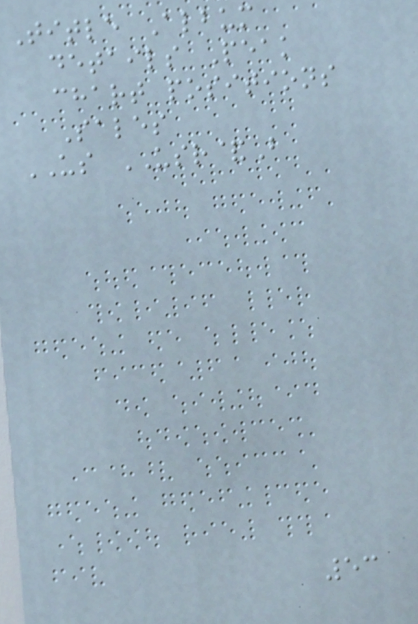Title Album
details Peak
chart positions
Sales
US USR&B
53
